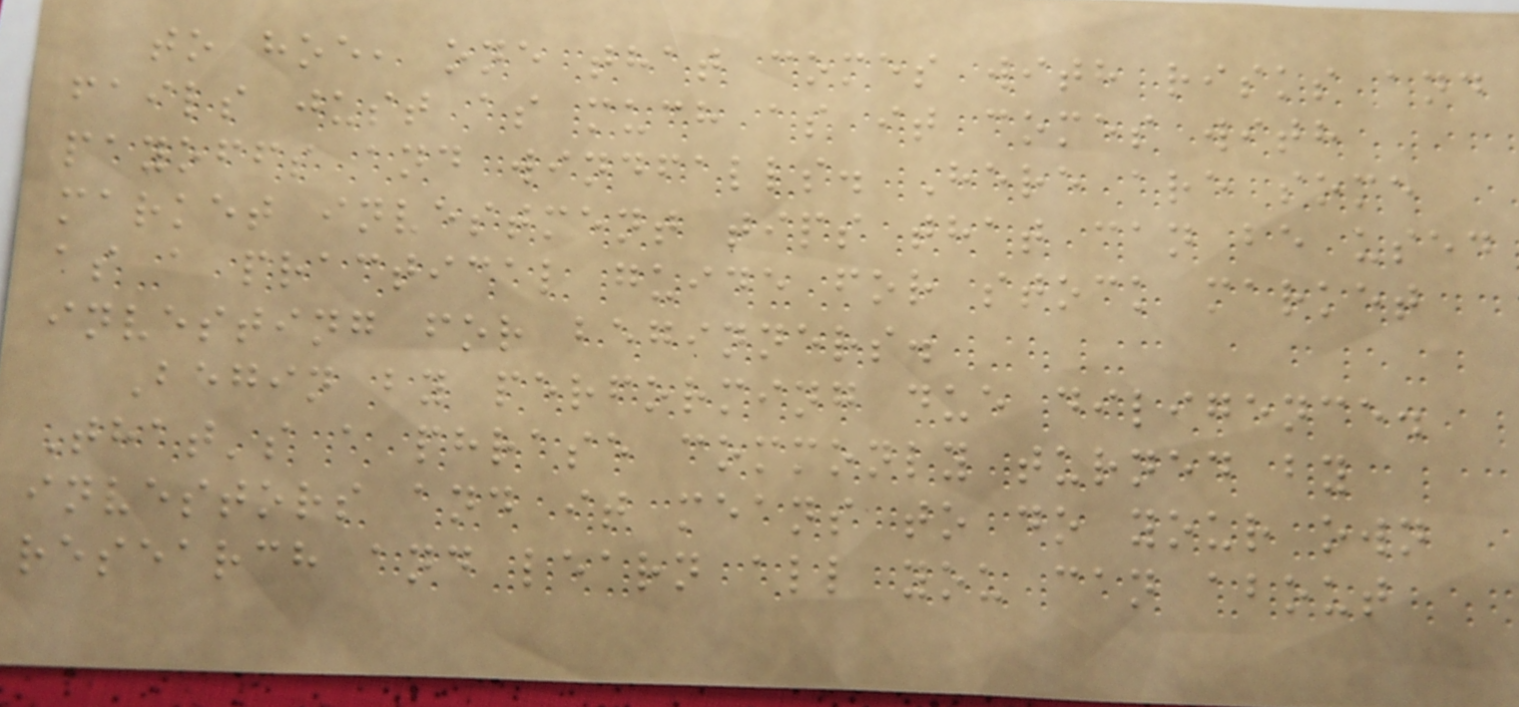to hoe, one that comes with risks and
fails just as much as it comes with
payoffs and windfalls. Here are some
market investment tips that can be used
as a practical guide for stock market
investing for beginners.
Begin by performing due diligence.
That's a phrase commonly turned by
investors and it means to do your own
research and learn all you can about
